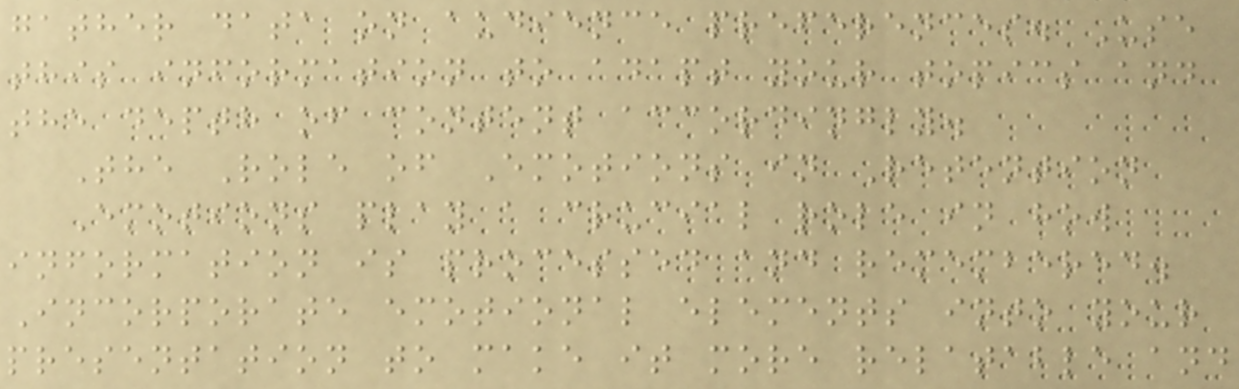gather data on audience preferences. Use
this information to adapt your topics and
the depth of content accordingly.
The Role of Emotions in Retention
Emotions play a crucial role in how
information is processed and remembered.
Incorporate emotional elements into your
presentation to make it more relatable and
